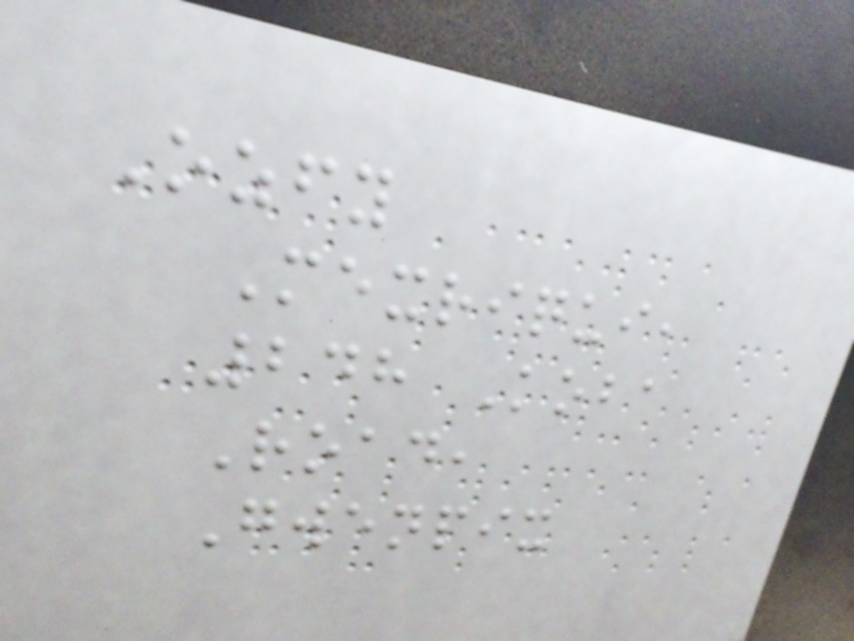Ozfy
Mexriqui,
248 Koba
Road,
Gwenpix
